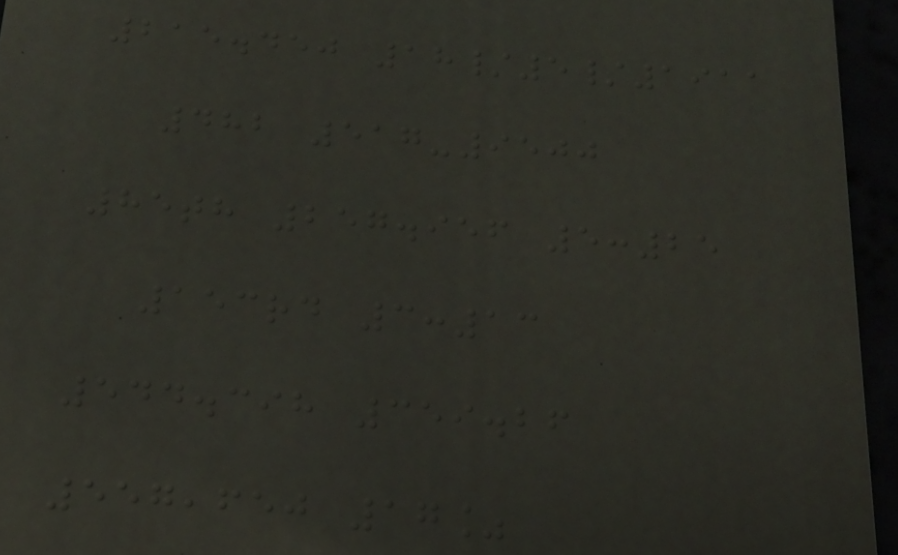215.450 18/5/1911
482 517-9500
85th 257.956 5:25
153rd 3:13
544.398 359.26
557,650 17%
